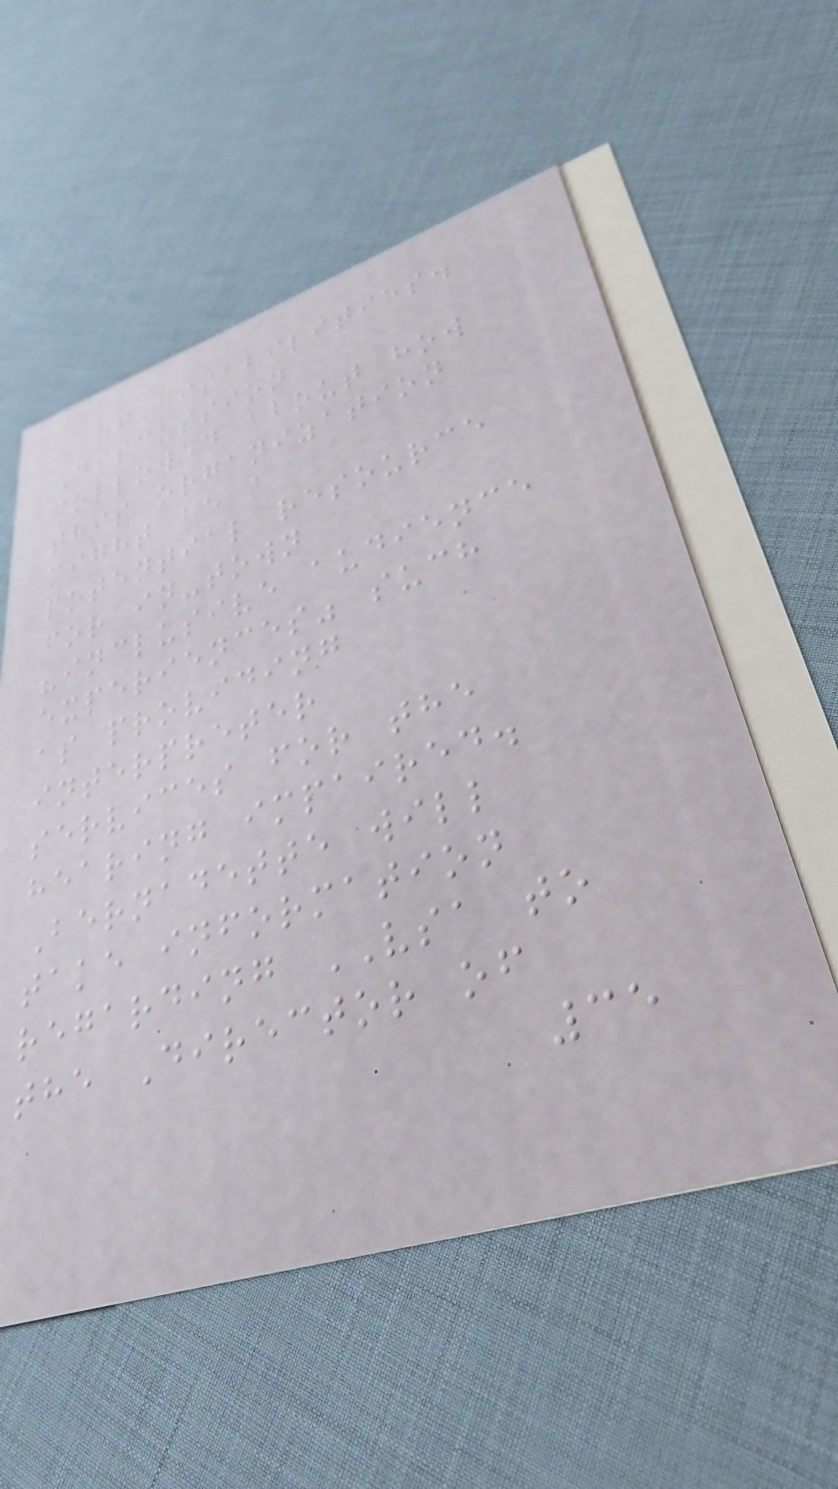of disabilities.
Discussion
followed about how
this organization
might be a
potential resource
for in-town
"inclusive audience
experiences" such
as providing
interpreter
services for the
hearing impaired.
Bernadette will
take information
regarding VSA to
the Director of
35
